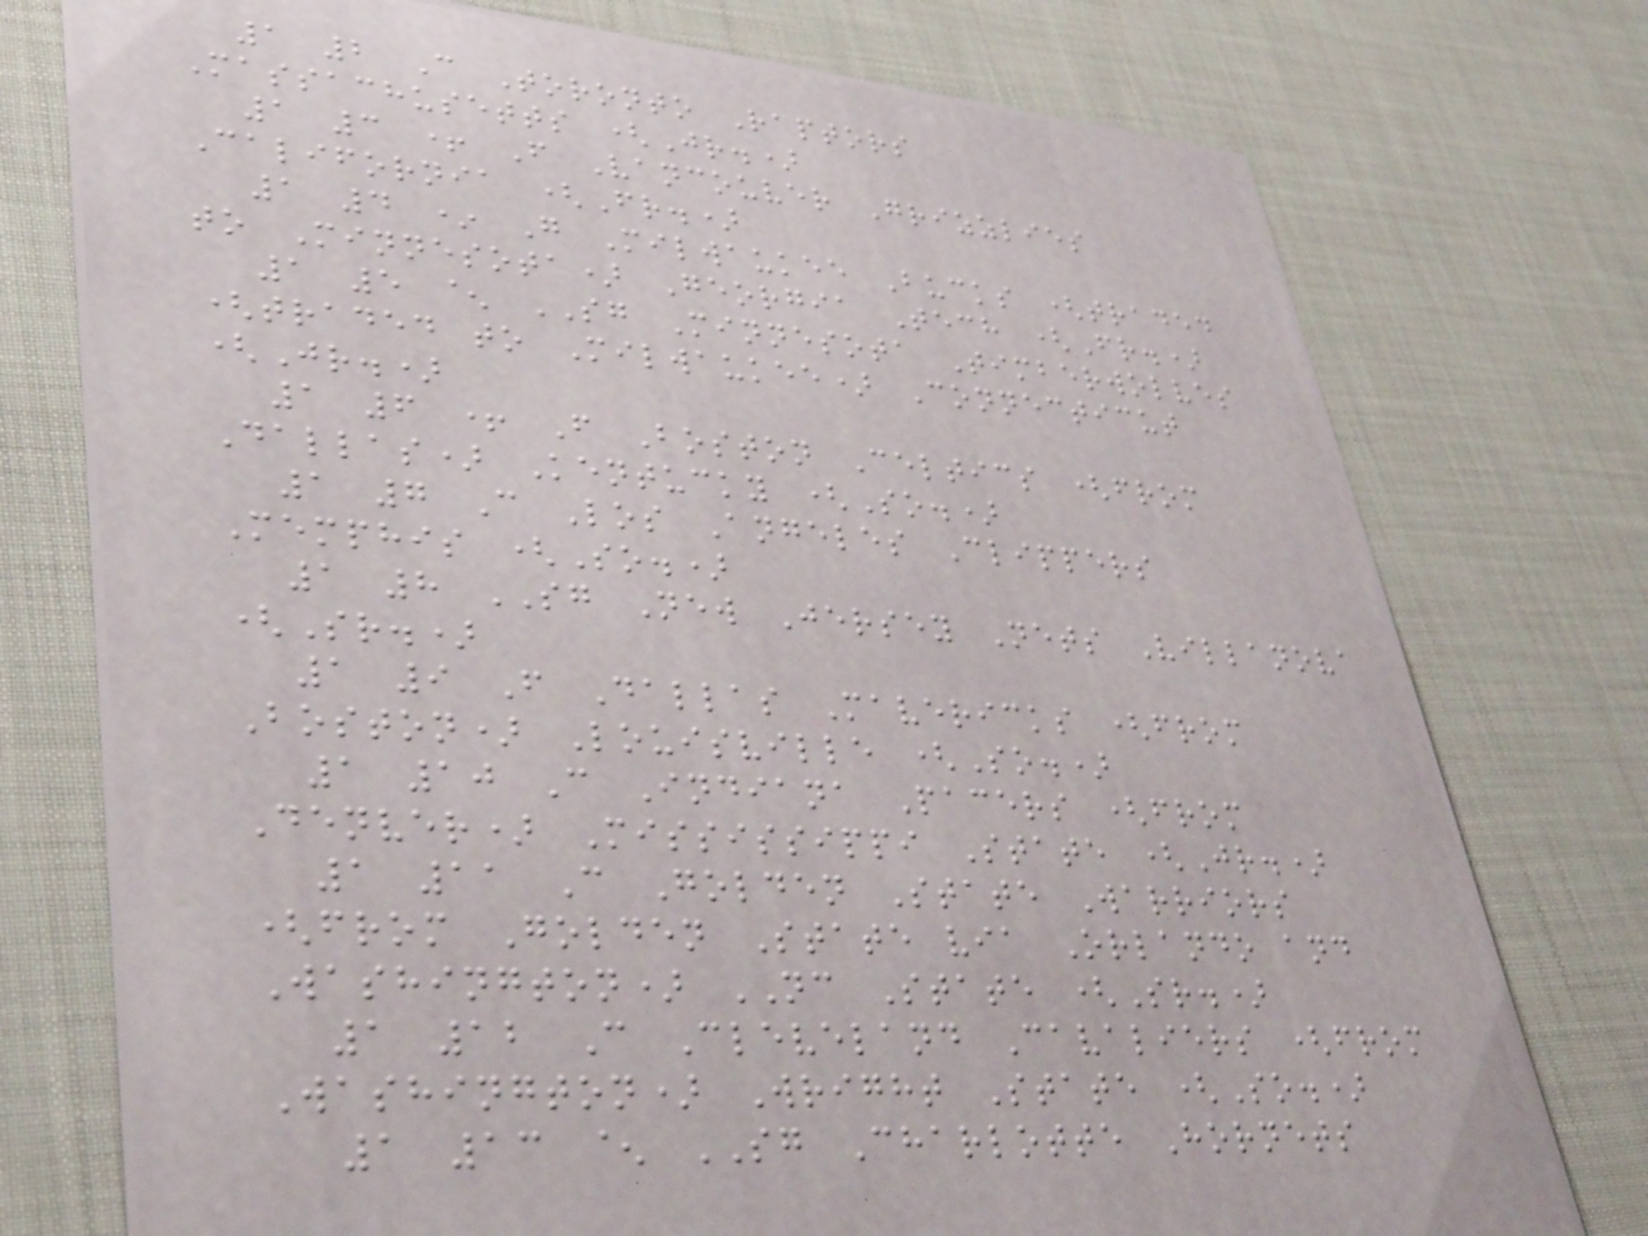1 2 C Toronto Raptors
Massachusetts (Jr.)
1 3 + F Vancouver Grizzlies
California (Fr.)
1 4 * G Milwaukee Bucks (traded
to Minnesota) Georgia Tech (Fr.)
1 5 ^ SG Minnesota Timberwolves
(traded to Milwaukee) Connecticut
(Jr.)
1 6 + F Boston Celtics (from
Dallas) Kentucky (So.)
1 7 C Los Angeles Clippers
Memphis (So.)
1 8 SG New Jersey Nets Villanova
(Sr.)
1 9 F Dallas Mavericks (from
Boston) Louisville (So.)
1 10 C Indiana Pacers (from
Denver) Mississippi State (Jr.)
1 11 C Golden State Warriors
(from Golden State via Orlando and
Washington) NC State (Sr.)
1 12 C Cleveland Cavaliers (from
Washington) Wright State (So.)
1 13 ^ SG Charlotte Hornets
